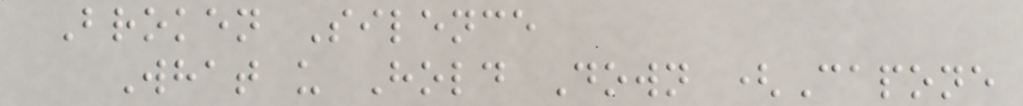Broken Silence
What u Hold Down (Capone
